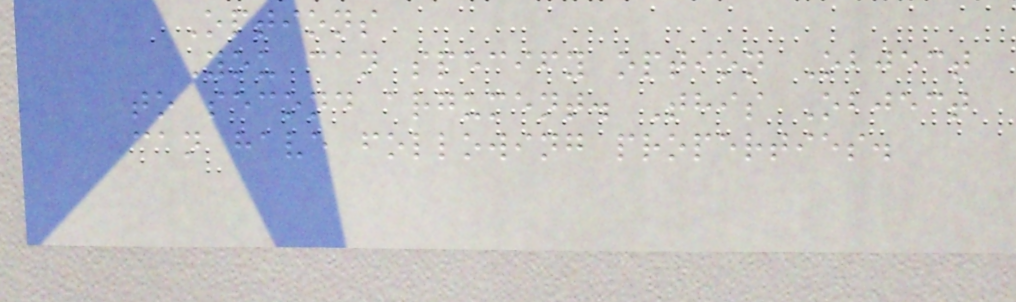Options
You can specify option Object
to second argument. This Object
can have following properties.
